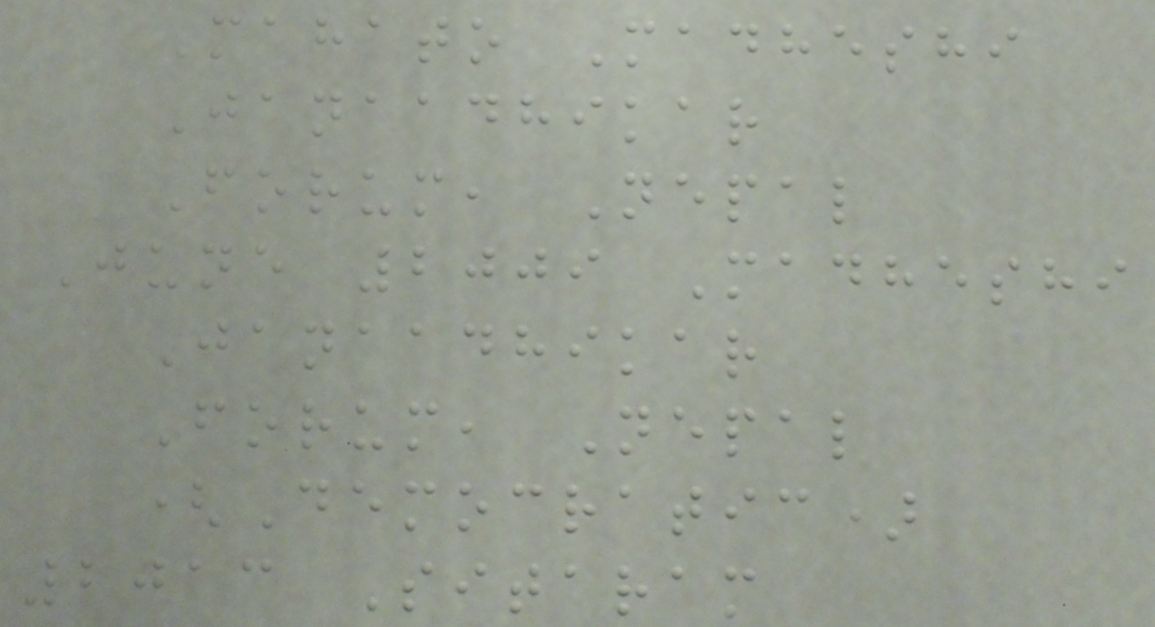Mahato Madheshi
Janaadhikar
Forum, Nepal
June 2009 Madheshi
Janaadhikar
Forum, Nepal
(Democratic)
2013 Sitaram
